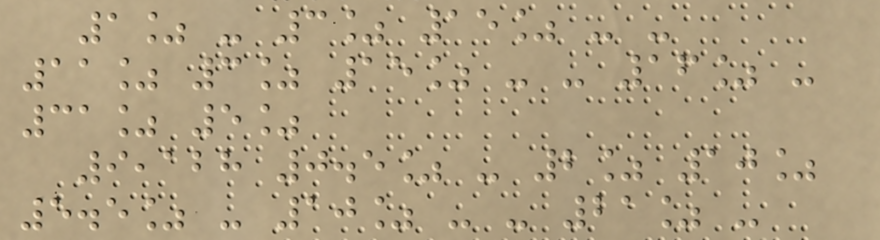1% - 3% 15% - -
11% 3% 15% - - 16% -
31% 5%
9,128 0.5% - 2% 10%
5.5% - 10% - - 21% -
